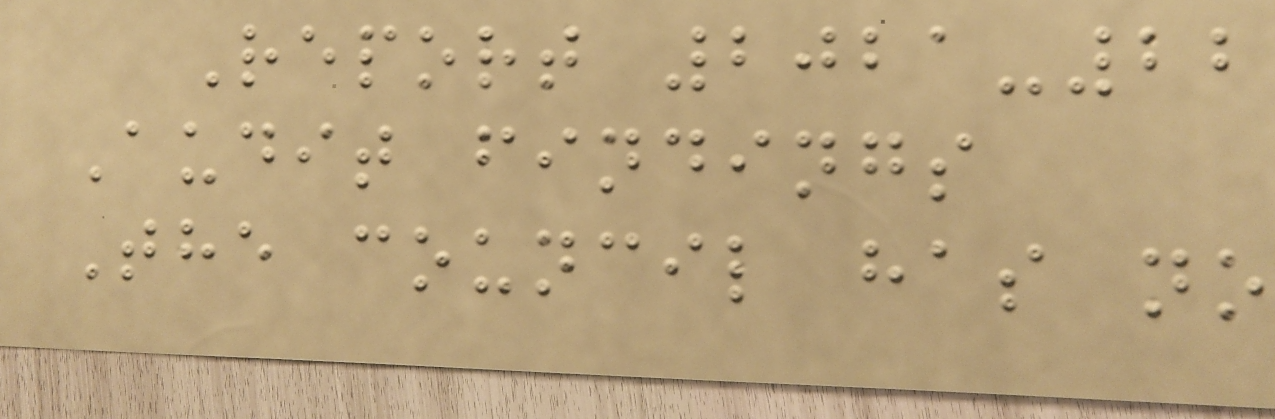Report 2021-22
Audit findings
The council has no
